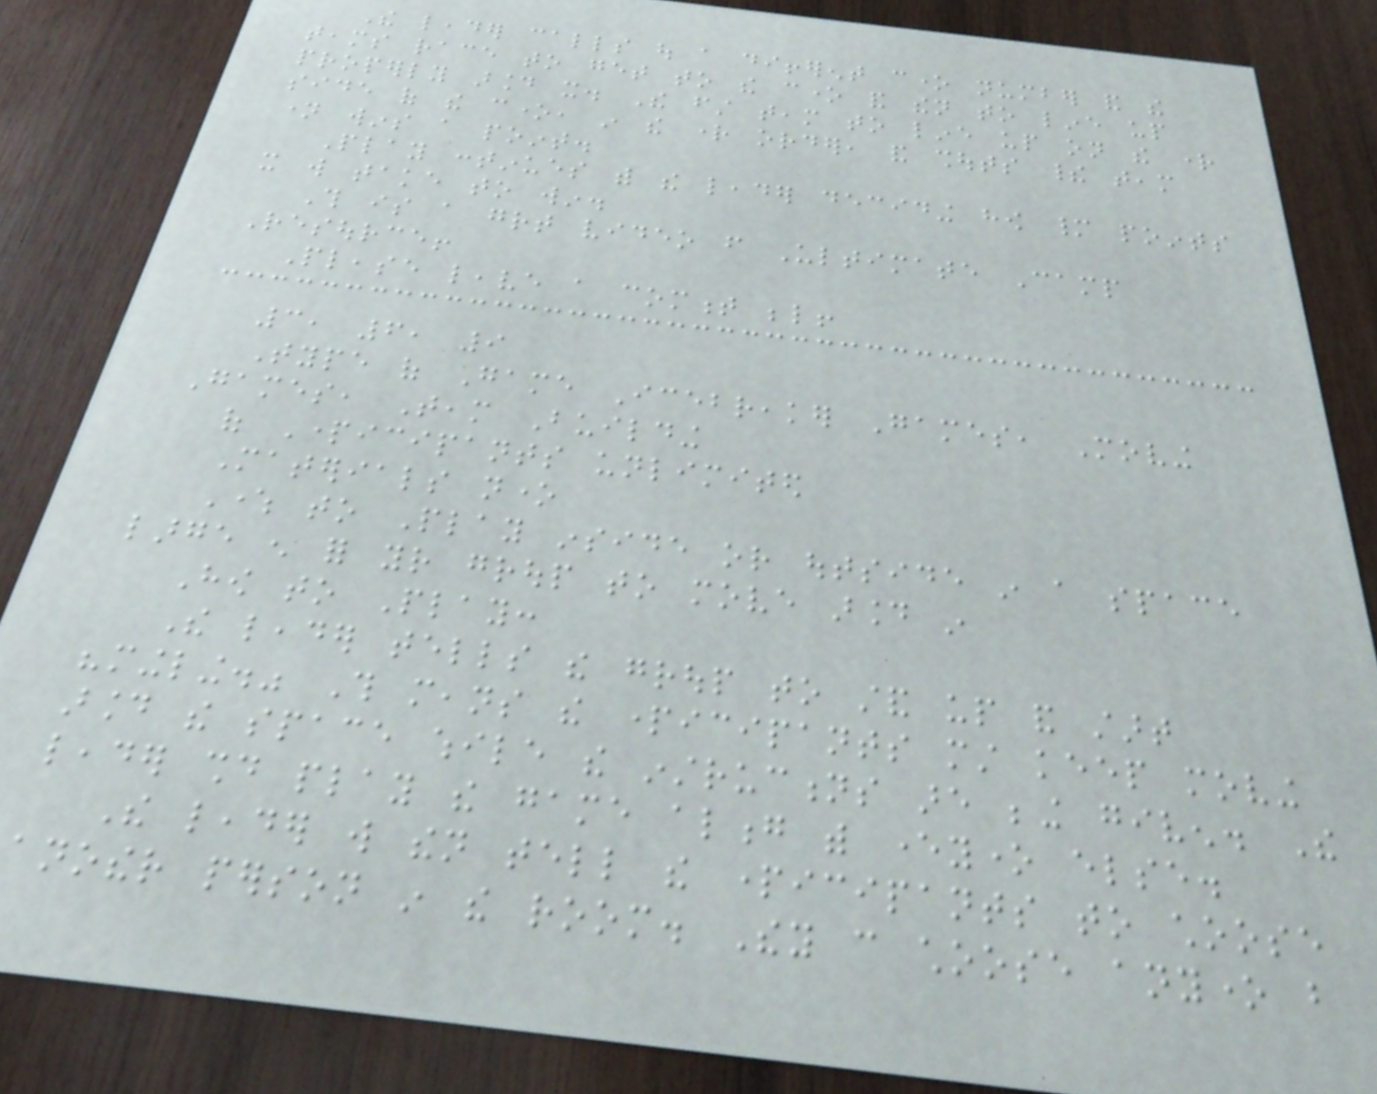The leader calls out a different cone number and the
teams race to get to the cone and then to line up
properly around it. The first team to line up on the right
side of the cone, in the right order, and shouts their team
name wins a point.
Play continues with the leader deciding how many points
it will take to win.
This is a great video from Ultimate Camp
Resource!
Please leave a comment below!
3, 6, 9
Type of Game Icebreaker Games, Moving
Games, Team Building
of Participants unlimited
Materials none
Where to Play inside or outside in a space
large enough for your group to move around in
How to Play:
The leader tells the group to stand up and start
"mingling." This means the participants must keep moving
around the space while the instructions are being given. The
leader should play the game along with everyone else.
The leader will then tell the participants to choose
another person in the room. They can choose anyone but
